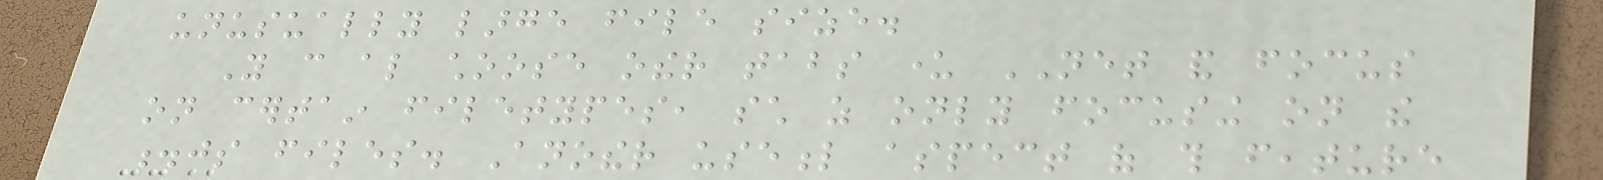unusually large file size.
You can also choose other tabs under NET and focus
on certain filetypes, such as only focusing on the
.js files. Another useful aspect of this feature
